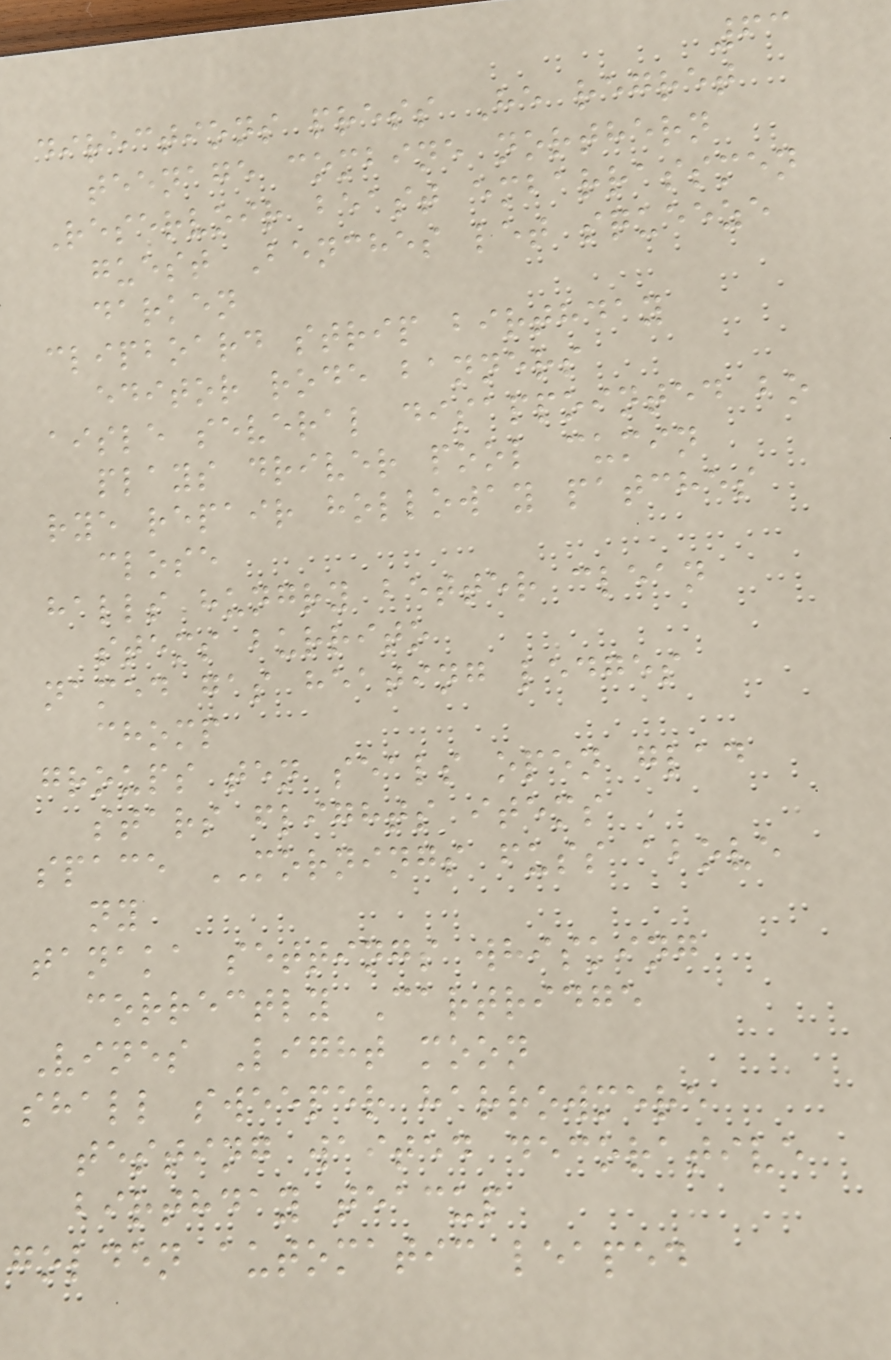63
directions press He regret
teenage combine northern
Reservoir beast embarrassmen
guest Benches let squeeze
darken
clipboard strip birthday
editor rode banners
aisle several disappointed bo
plays driver pool cumin
rye repair holloway patches
close
halls hungry better clean
stems burrito
named gas heating ledges
chomp
groups ten seals open glad
stars flights items
space MORNINGS fuss above
ny
tanaka settings whisking
correctly Cartridge
Vines Light moon
shall sweeper harrowmere
testing waited decorative
birthday teacup
golden automatic leaped
